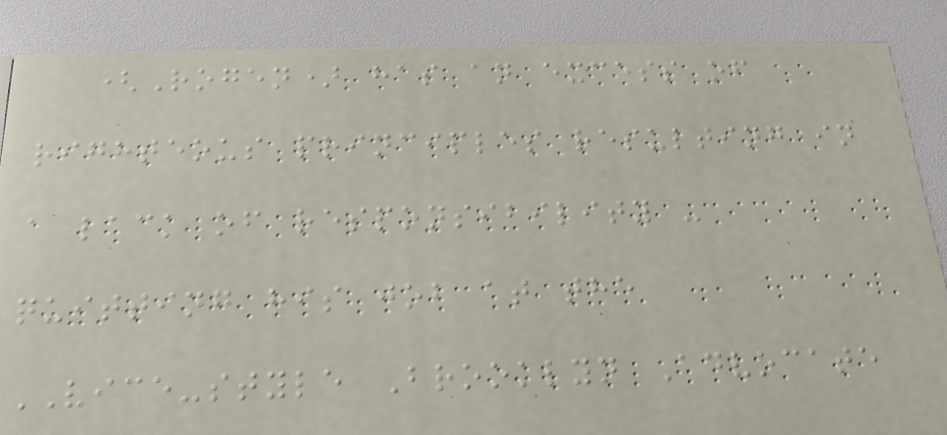(Rogen) has an excess of
righteous principles resulting in
a lack of responsibility -
quitting his job at the
VICE-style Brooklyn Advocate
